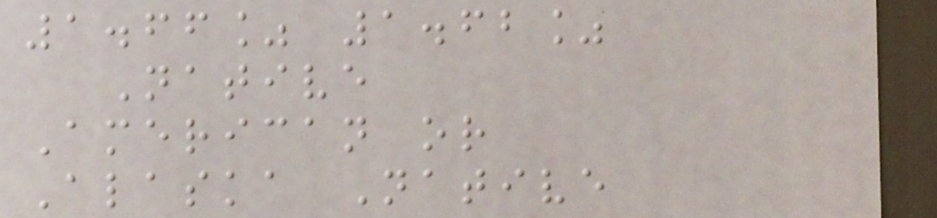1.66% 1.62%
Native
American or
Alaska Native
